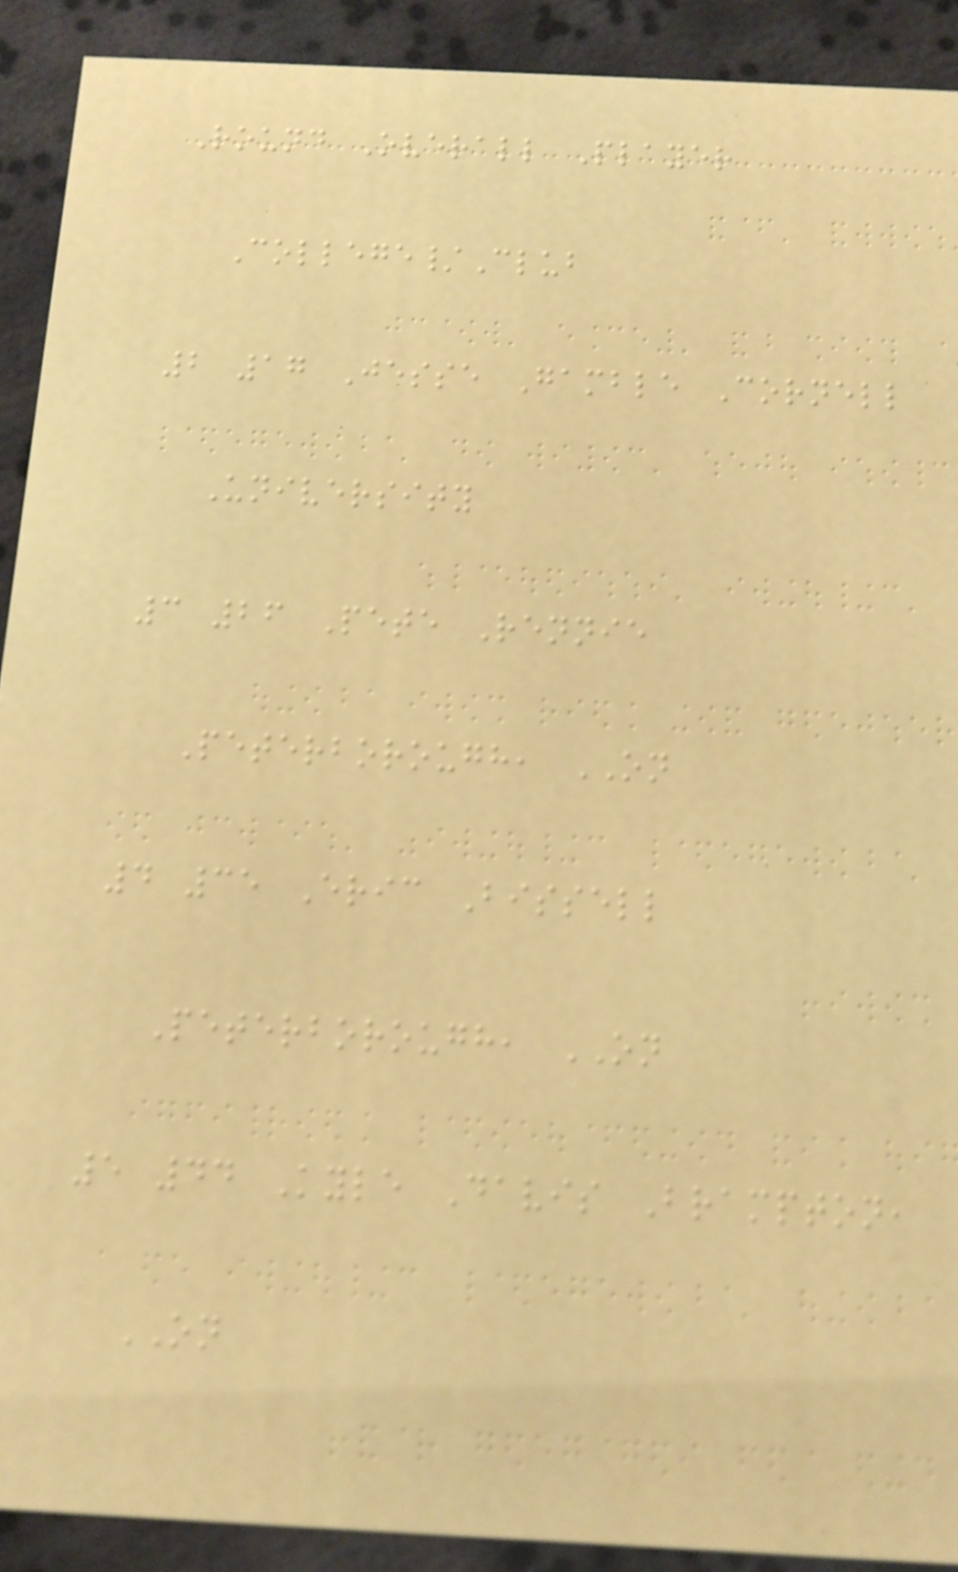Round Overall Player
College/Club
2 17 Jesse Gamble Cornell
University
3 26 Pete Rennie
Peterborough, ON
4 35 Eric Bissell
Peterborough, ON
5 44 Kyle Davis Brampton,
ON
